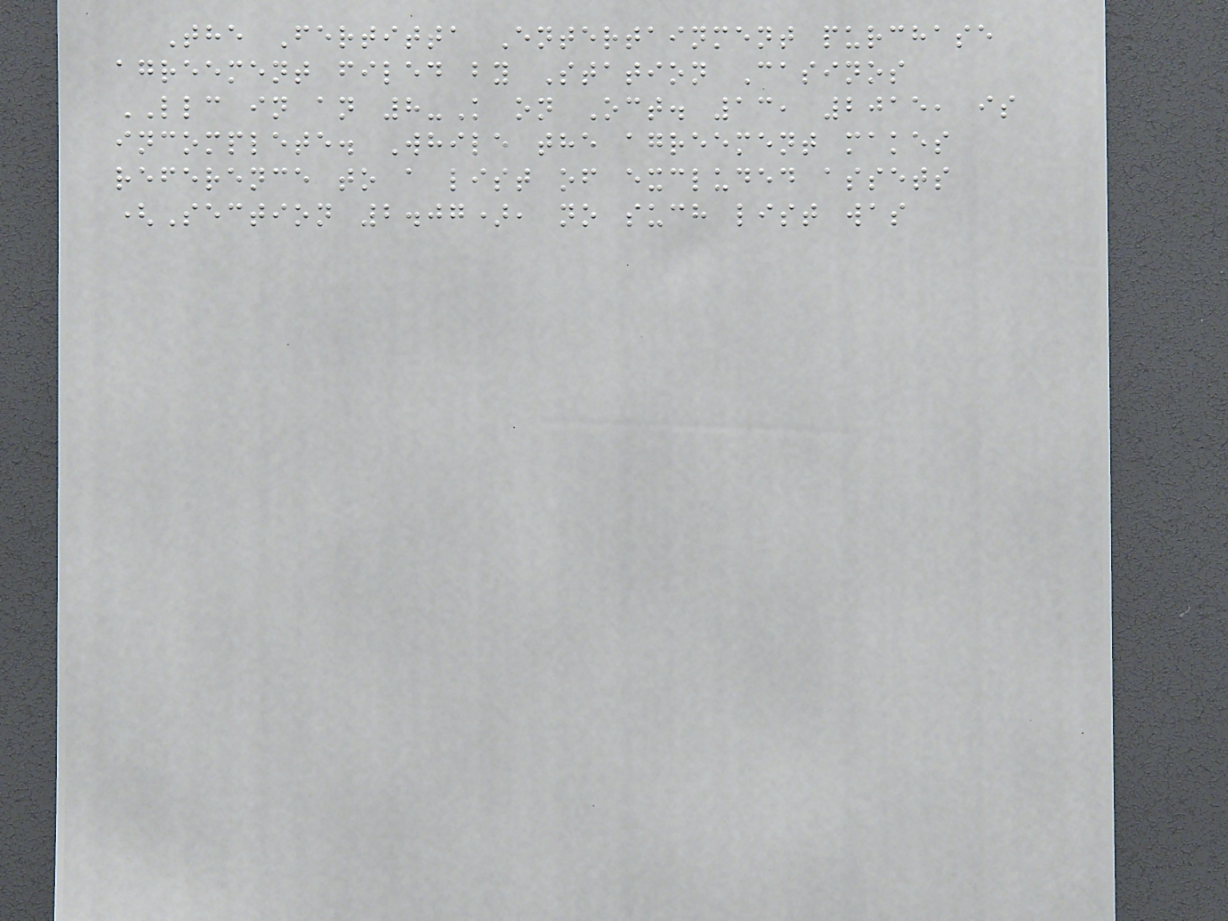The Fertitta Entertainment purchase
agreement filed by Station Casinos
LLC in an 8-K on Oct. 13, 2015, is
incomplete. While the agreement makes
reference to a list of excluded assets
(Section 2.07), no such list was
